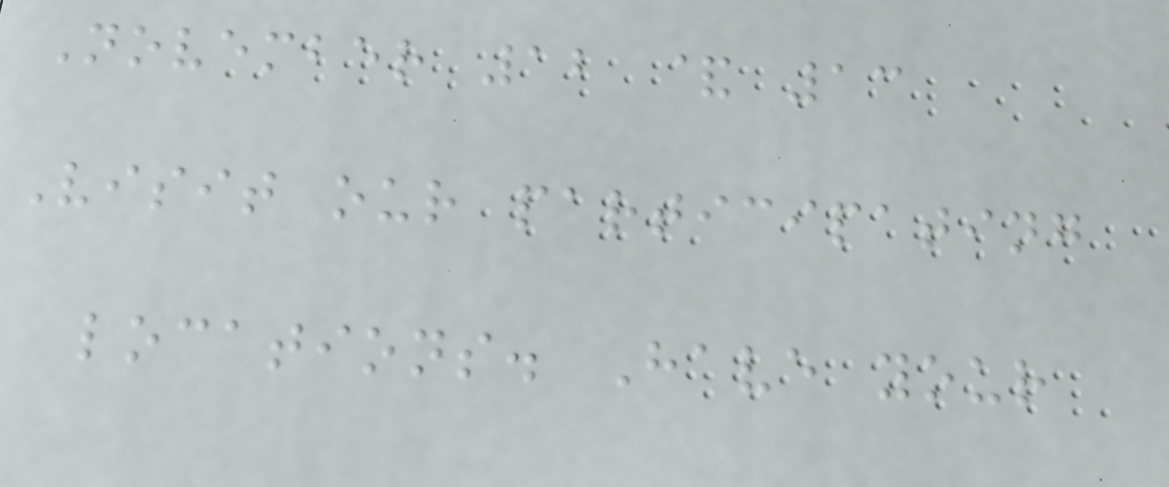November 12 & 13
Visit our participating
locations. Have your
